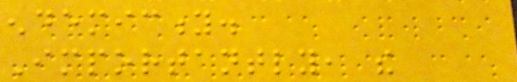endemicity.
Importantly, the
